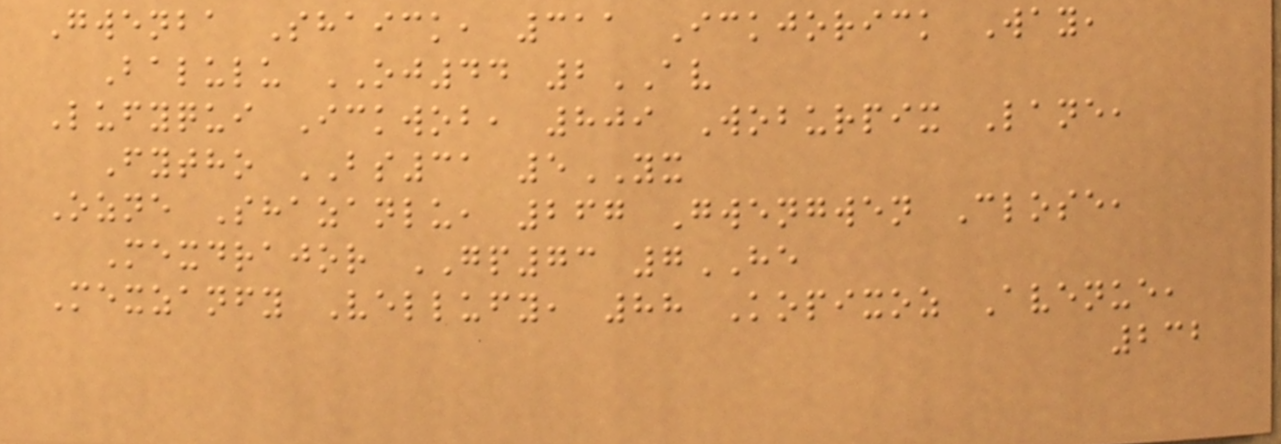Gwenba Shaick, 311 Ickjorick Way,
Balulu OJ44 2AV
Lufyqui Ickwob, 809 Woburpix Lane,
Fytho BS31 5YX
Ozne Shazanlu, 267 Gwengwen Close,
Mexdrajor GP73 7HE
Mexzanfy Vellufy, 88 Kopixoz Avenue,
232
